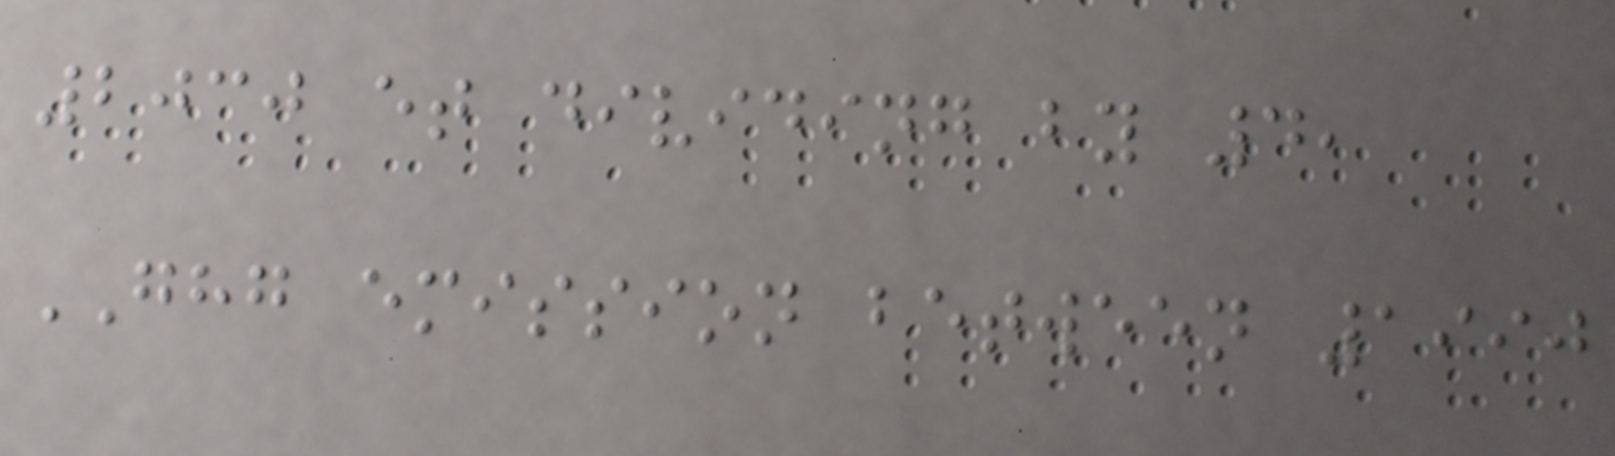2030 et dividing by 4,
GHG emission between 1990
